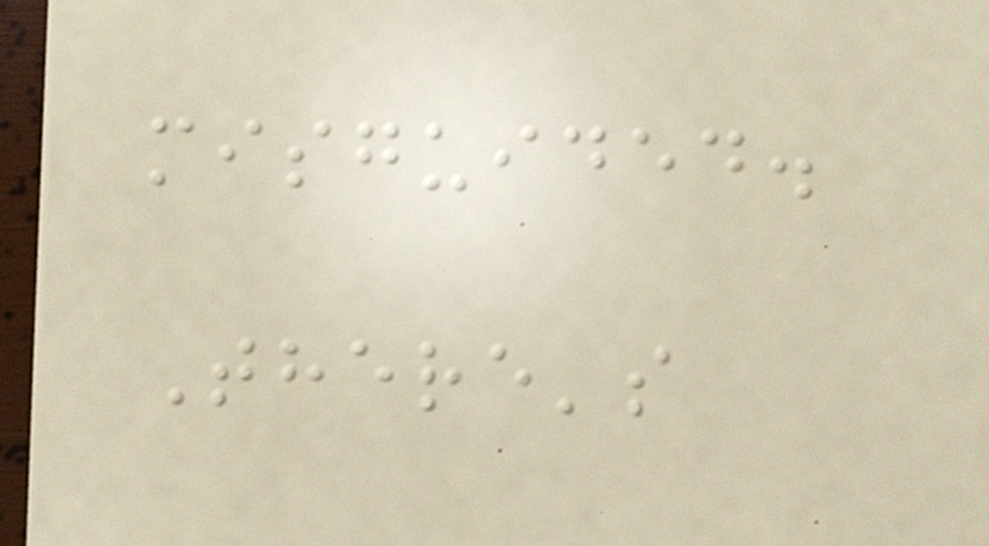misguided.
There's
